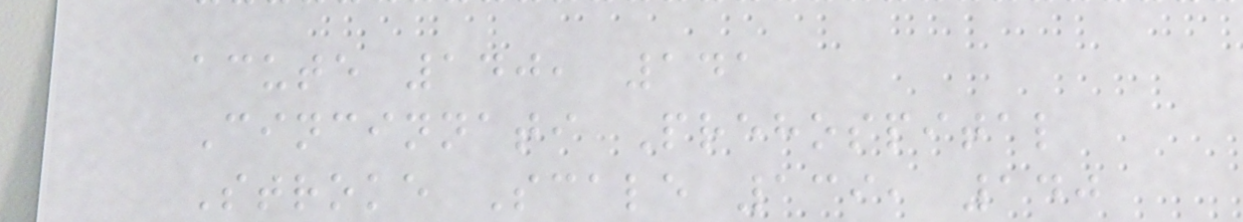acute 140, 141
Cincinnati Prehospital
Stroke Scale 139, 140
